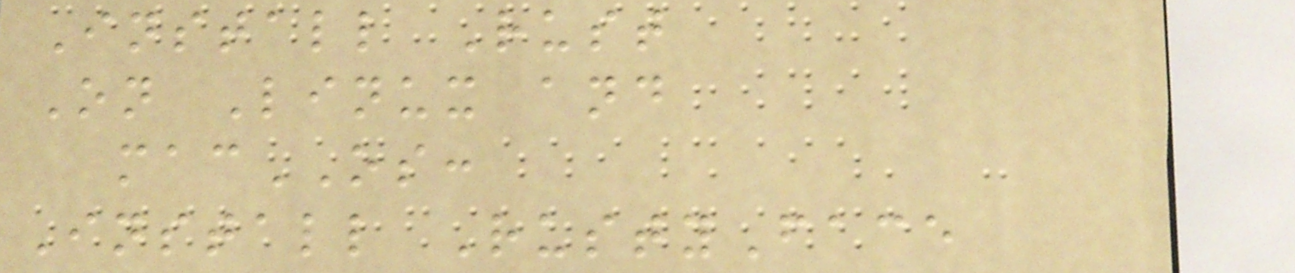Install Rust
On Linux and
macOS:
Install RustyFace
